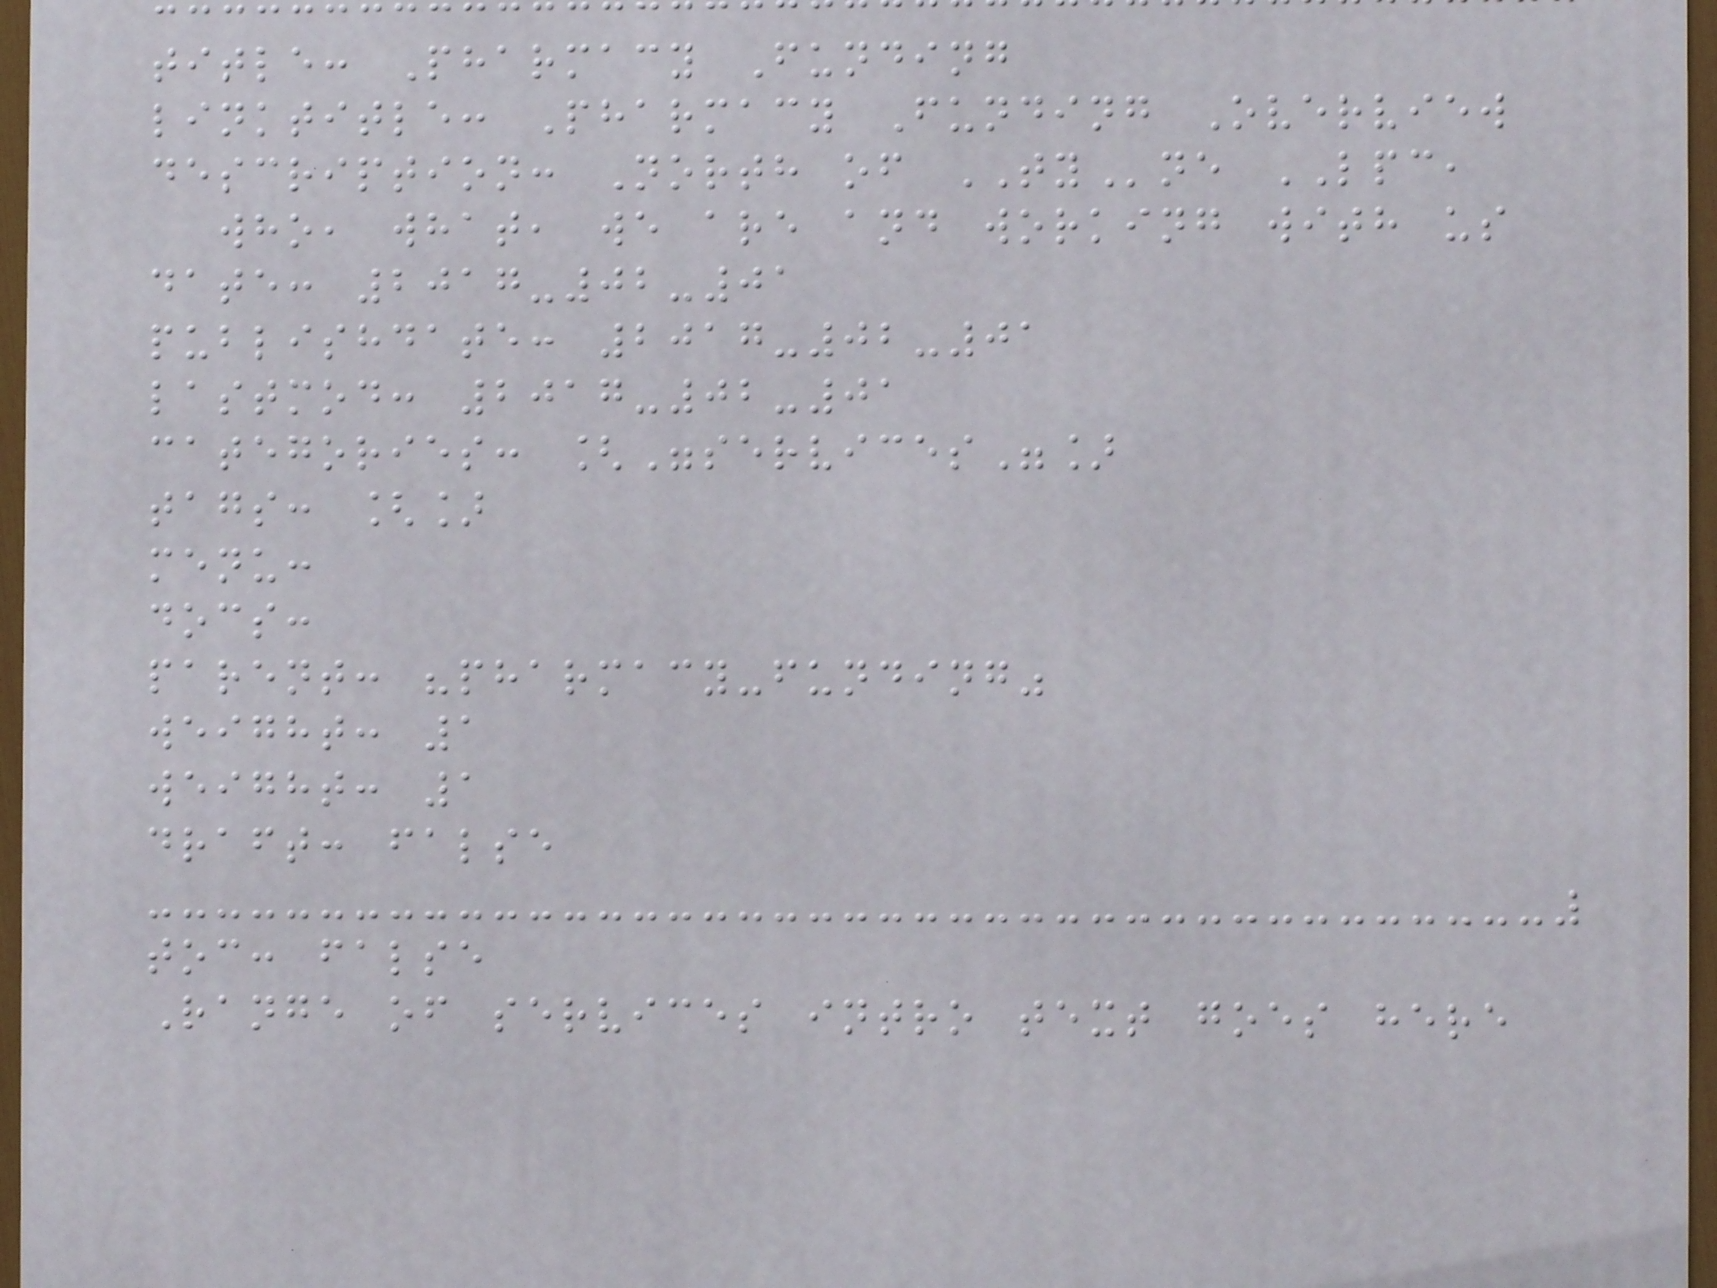title: Pharmacy Funding
linktitle: Pharmacy Funding Overview
description: North of TYne LPC,
who, what, we are and working with us
date: 2017-02-01
publishdate: 2017-02-01
lastmod: 2017-02-01
categories: ["services"]
tags: []
menu:
docs:
parent: "pharmacy-funding"
weight: 1
weight: 1
draft: false
toc: false
Range of services intro text goes here
